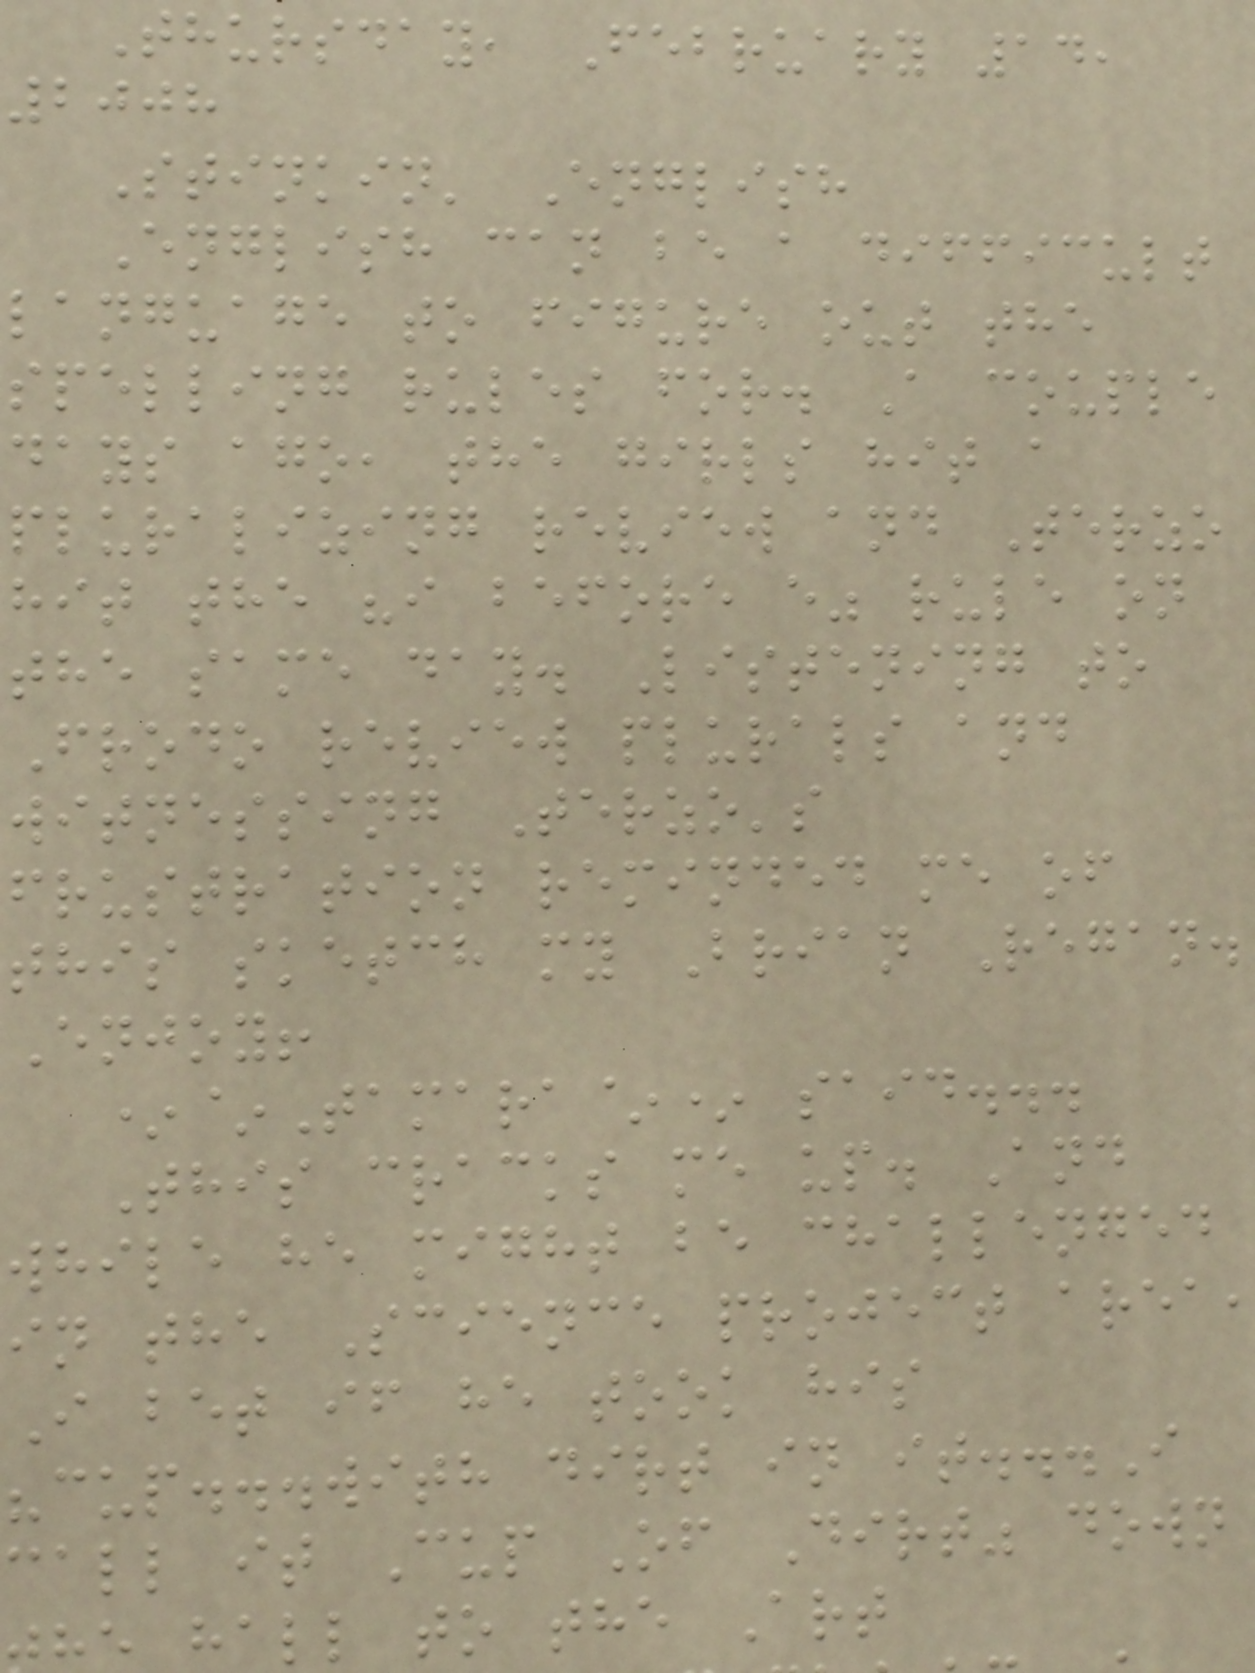Thursday, February 14,
2008
Stinkin' English
English can be a difficult
language to figure out the
spelling rules for. A couple
days ago, the girls hit a
pluralizing review and Terzo
hit the "i before e" rule on
the same day. Listening to
Frodo review plurals and
witnessing Terzo's
frustration reminded me of
this sketch my Brian Regan.
Enjoy!
*~Tamara~* said...
This cracks me up. And
while he might be challenged
in the Science project area
I bet if he took his
"cup...with dirt in it...I
call it Cup Of Dirt" down
hall to the Art
